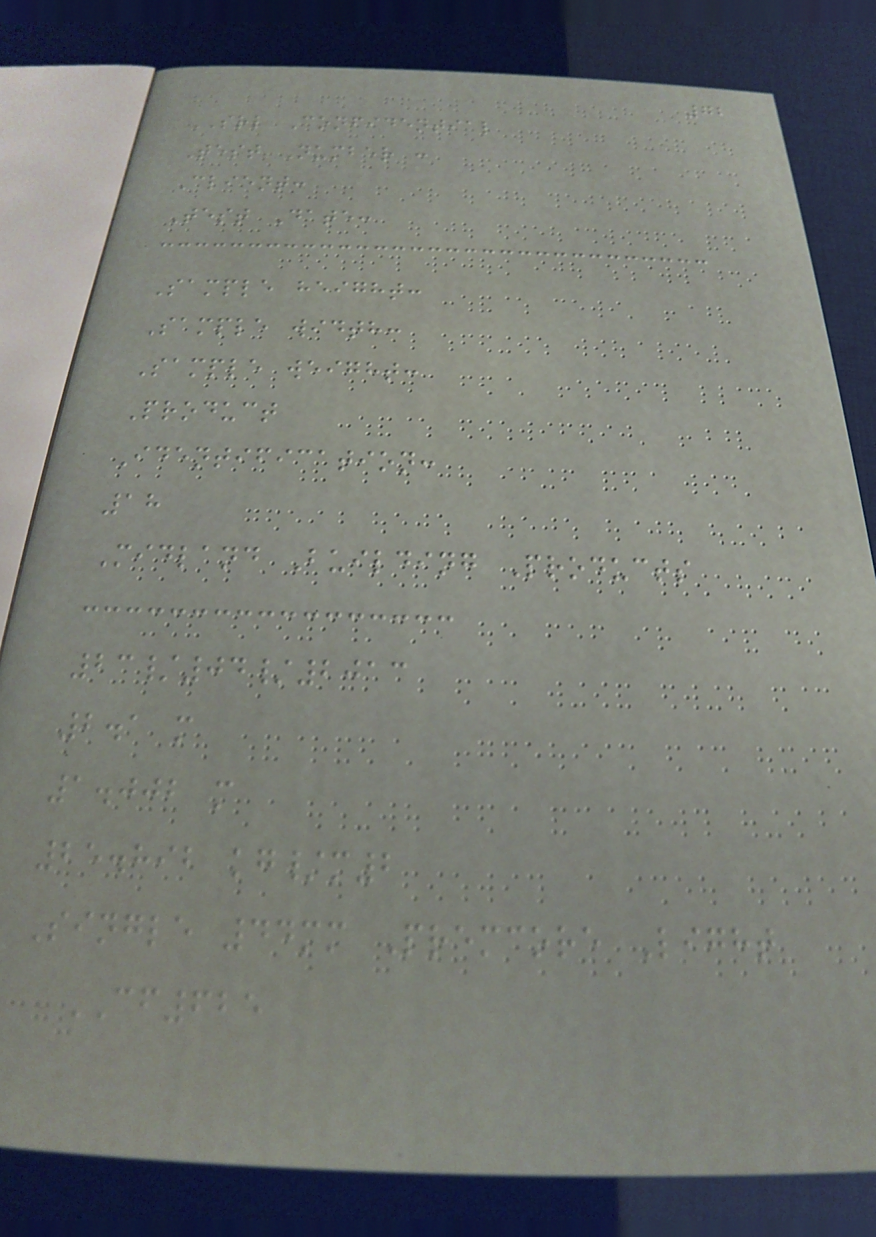72
SRL Confidential
Test Number :
Client:
Test Date:
Sample height:
Sample width:
Sample weight:
Product
Identification:
18
Midland Building Products
23/04/2013
2.1 m
1.002 m
25.892 kg/m2
Single 44mm Premcore Light
CF625
